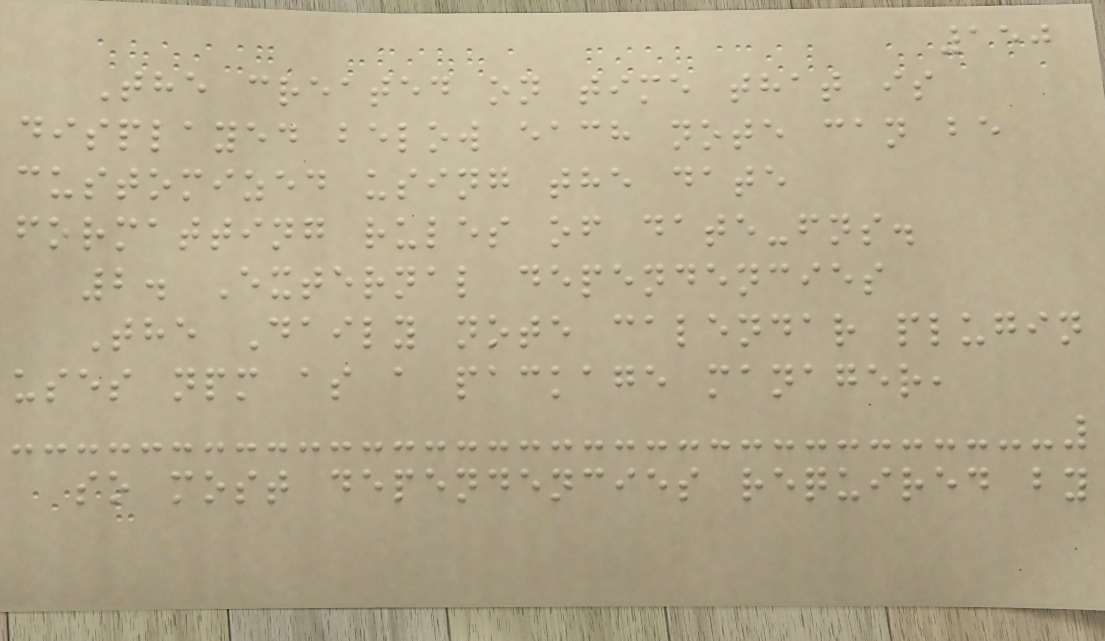150
The created on time that is
displayed below each note can be
customized using the date
formatting rules of date-fns.
2. External dependencies
The Daily note calendar plugin
uses npm as a package manager,
so most dependencies required by
